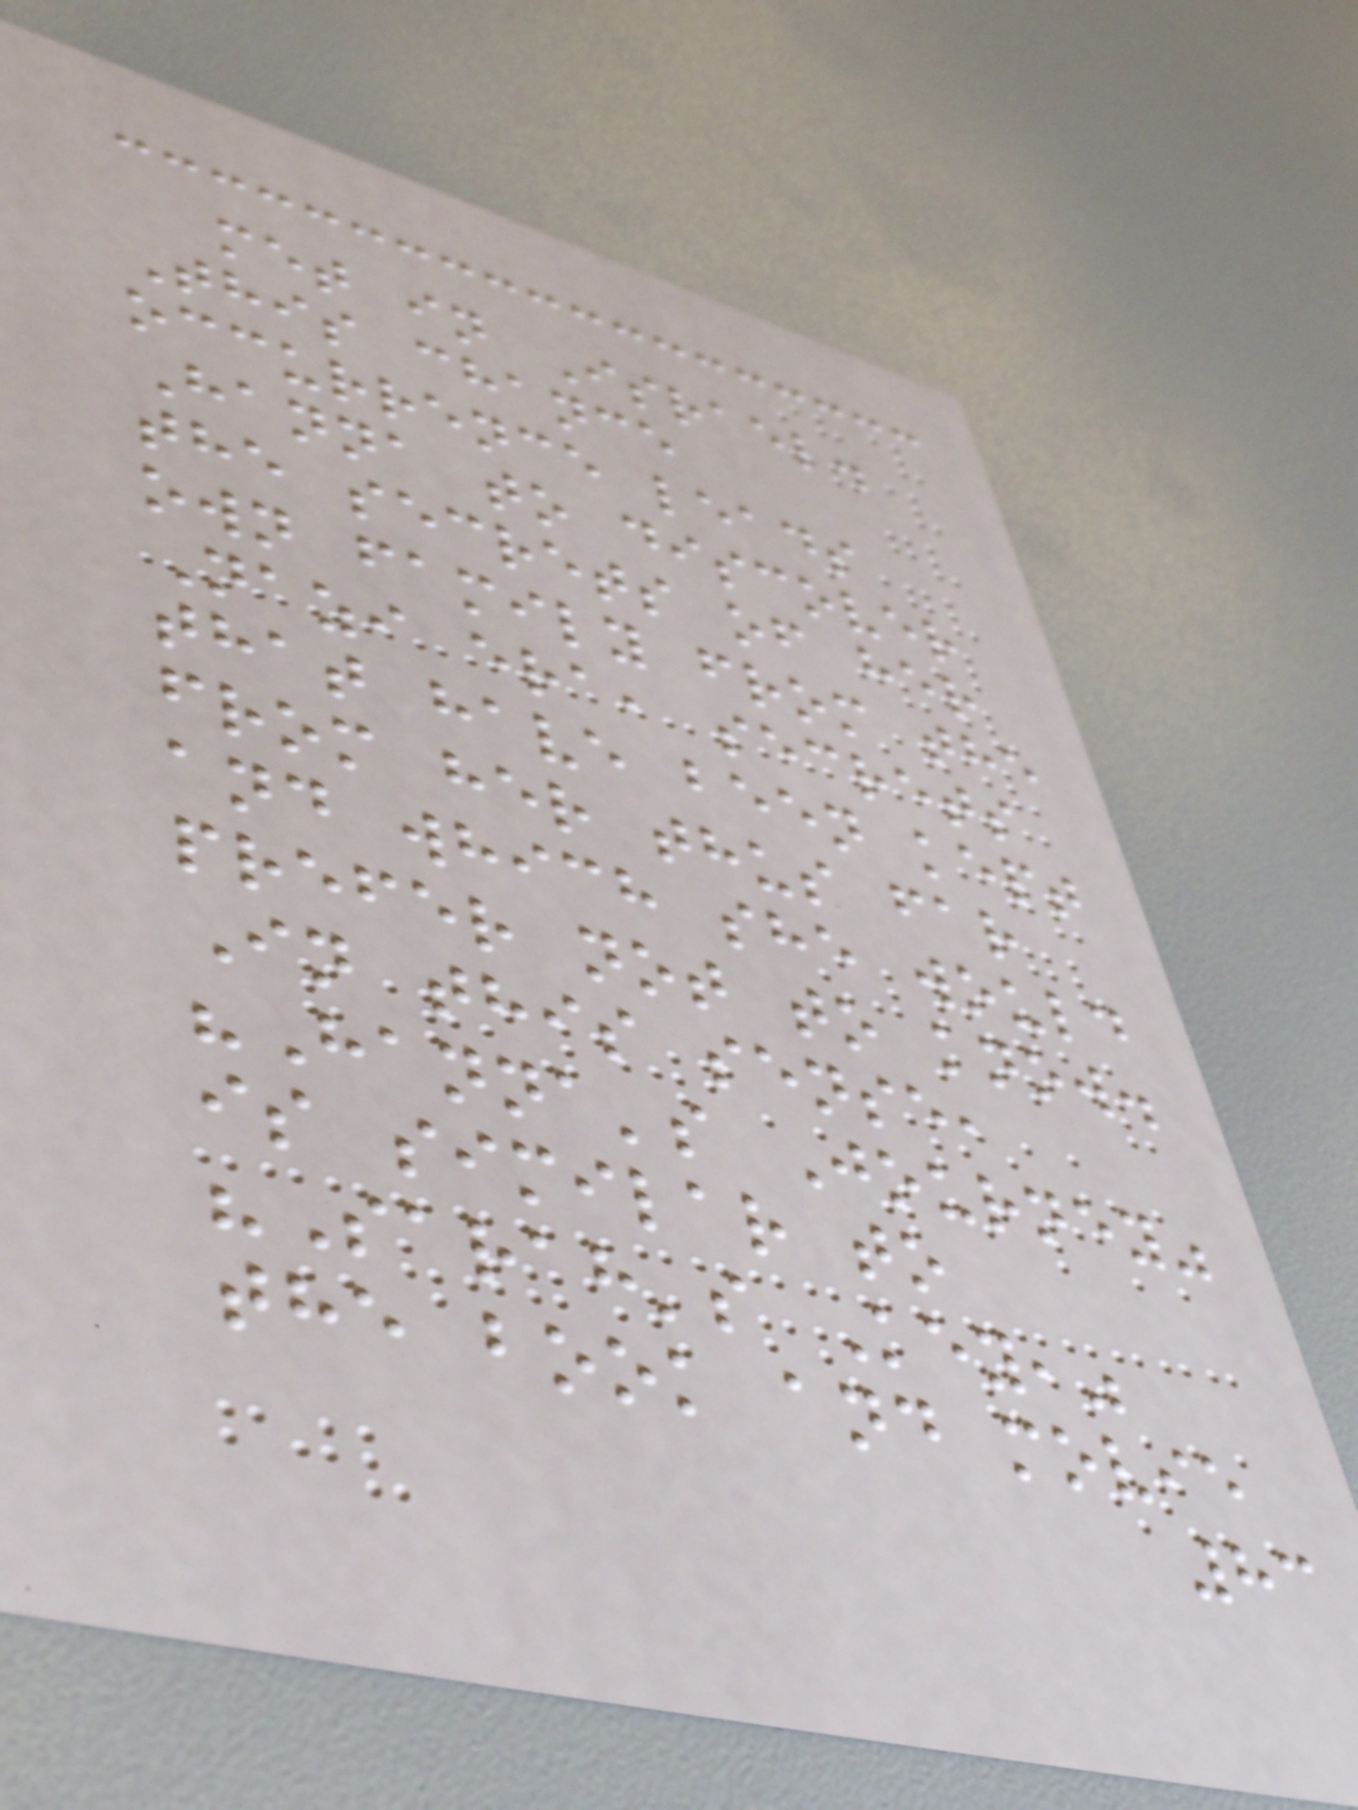met in Israel.
This chance
occurrence leads
Hanna to discover
the secrets of her
own family from the
Nazi era, secrets
that have been kept
from her thus far
and which she would
prefer not to know.
In this sense,
"Hanna's Journey"
is similar to
"Sarah's Key,"
the book and movie
83
